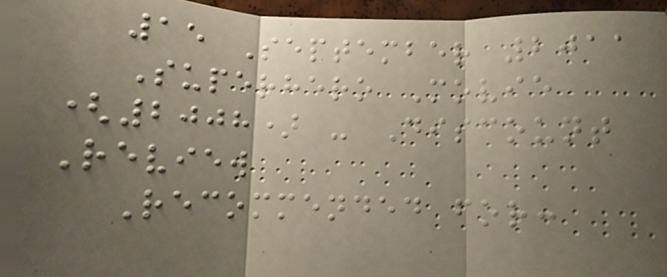15 September 2011
Superhero Movie
(2008) - Discount
Review
Recommended for:
